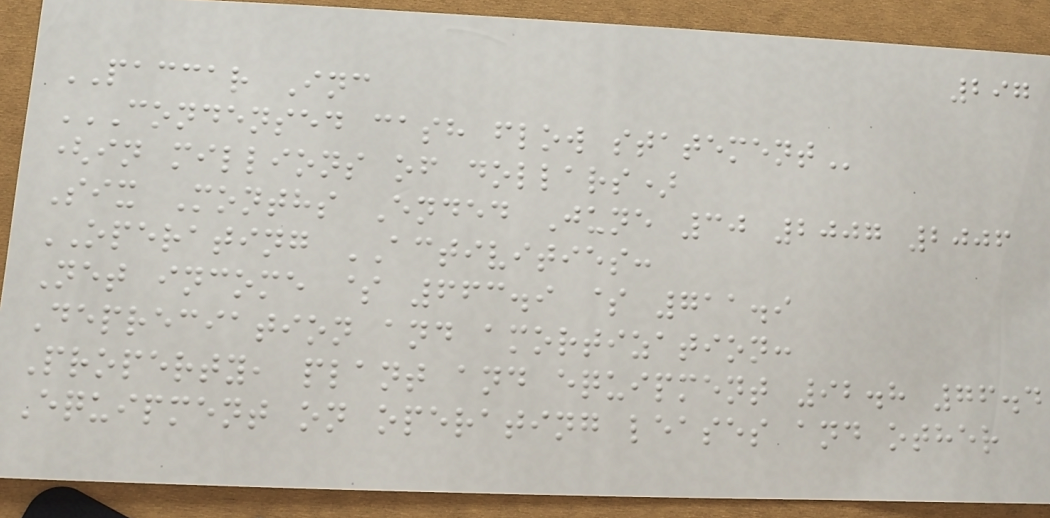297
PACCAR Inc
CONDENSED CASH FLOW STATEMENT
(in millions of dollars)
Six Months Ended June 30 2007 2006
OPERATING ACTIVITIES:
Net income $ 663.9 $ 711.9
Depreciation and amortization:
Property, plant and equipment 92.8 76.4
Equipment on operating leases and other
